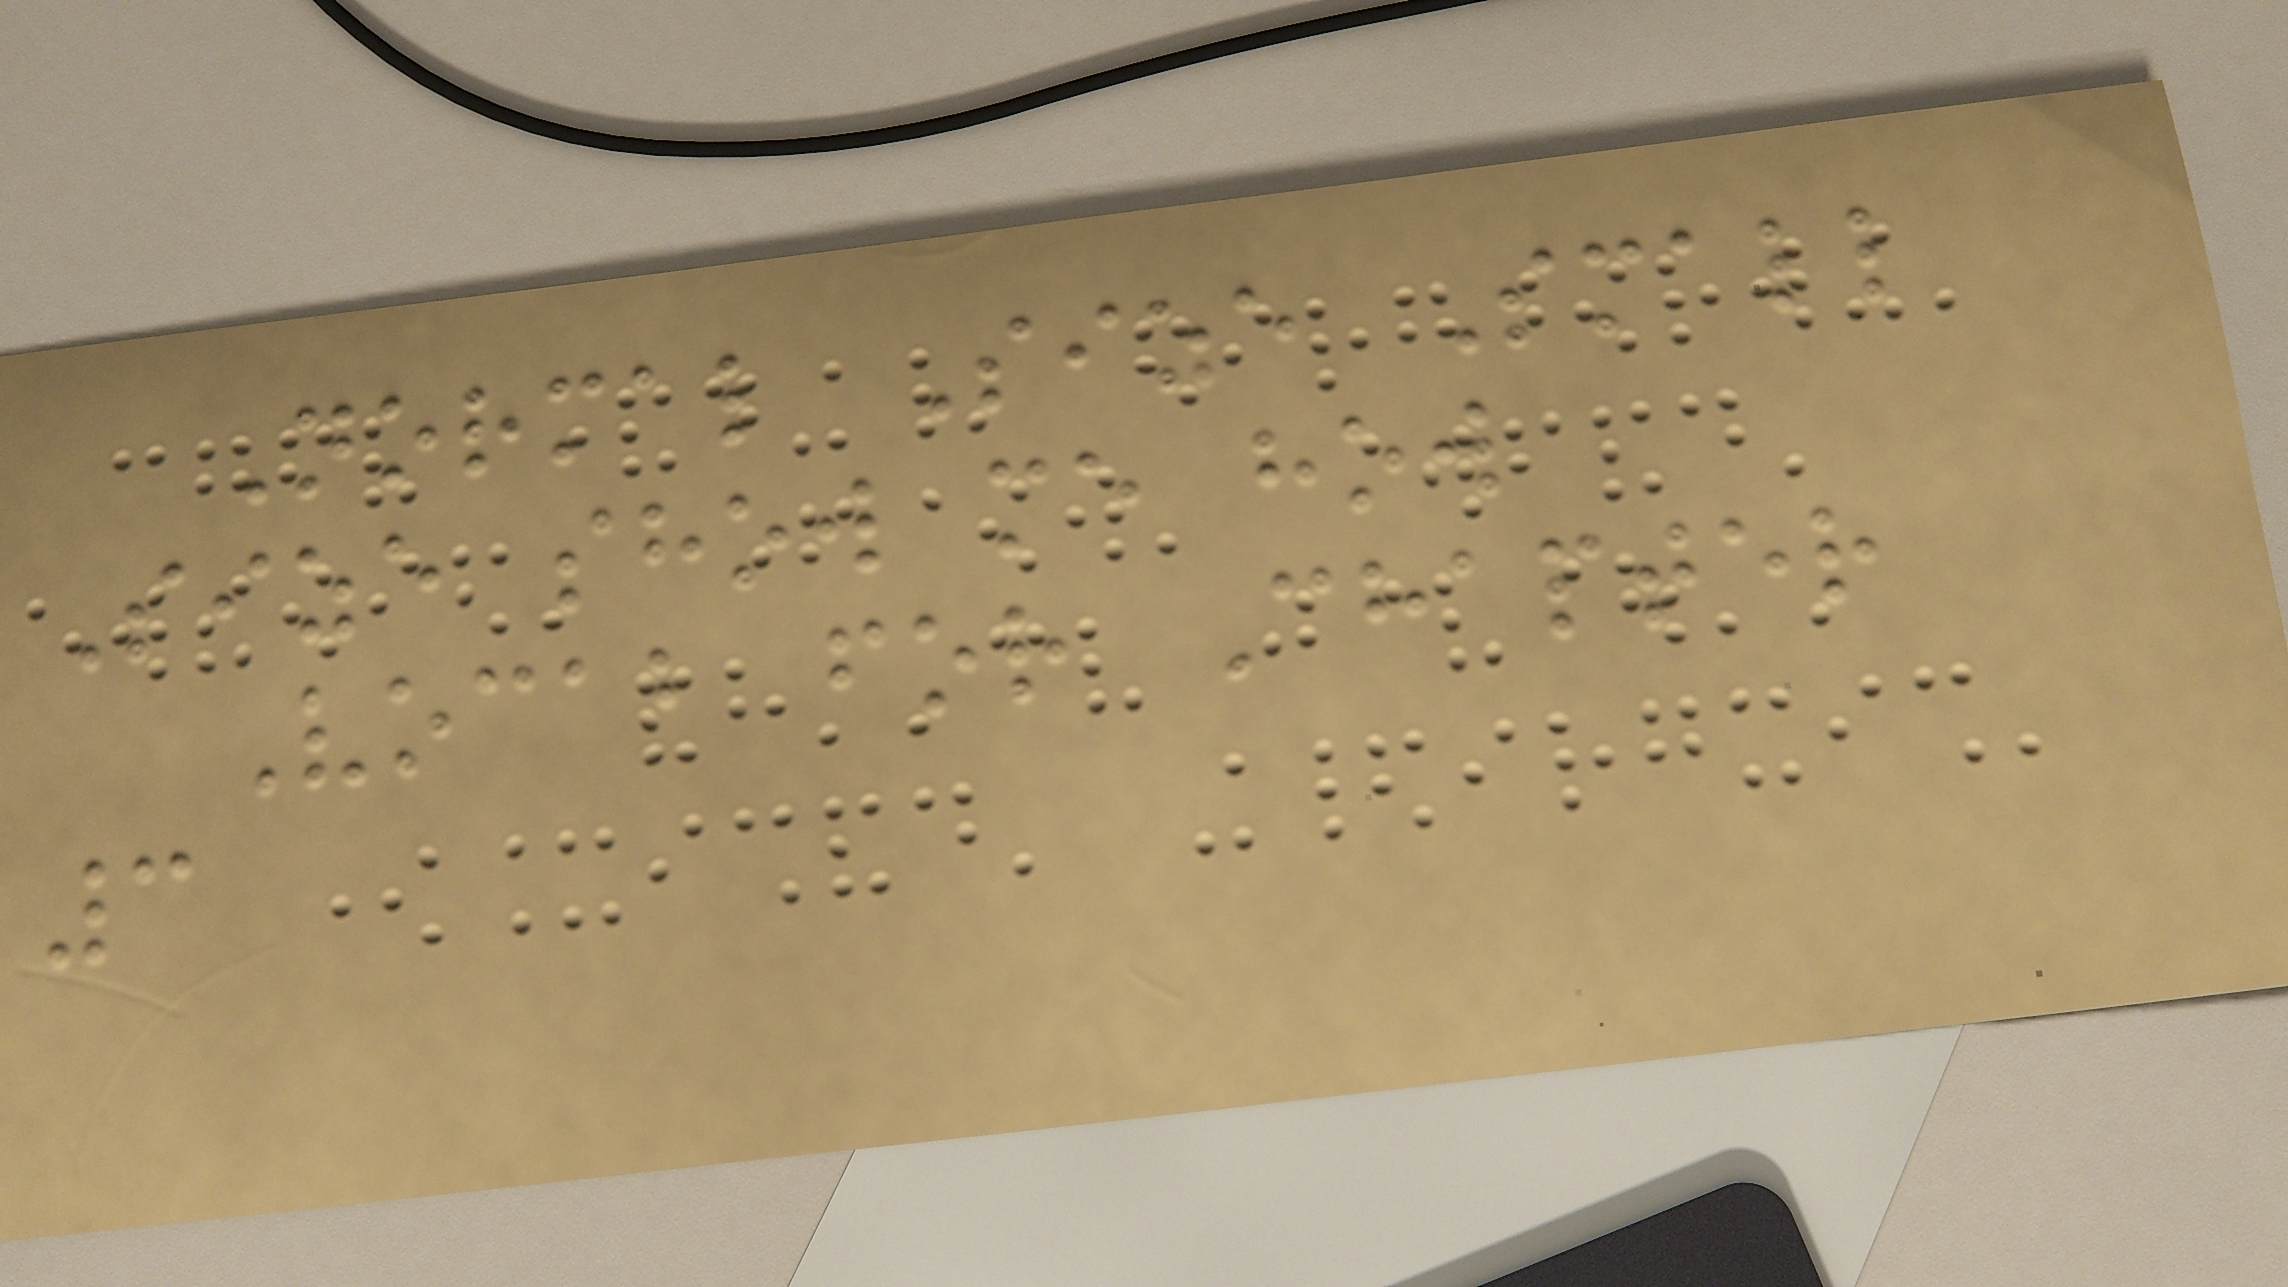Normal Size Small
Size show me how
Vocab for Chapter
3
